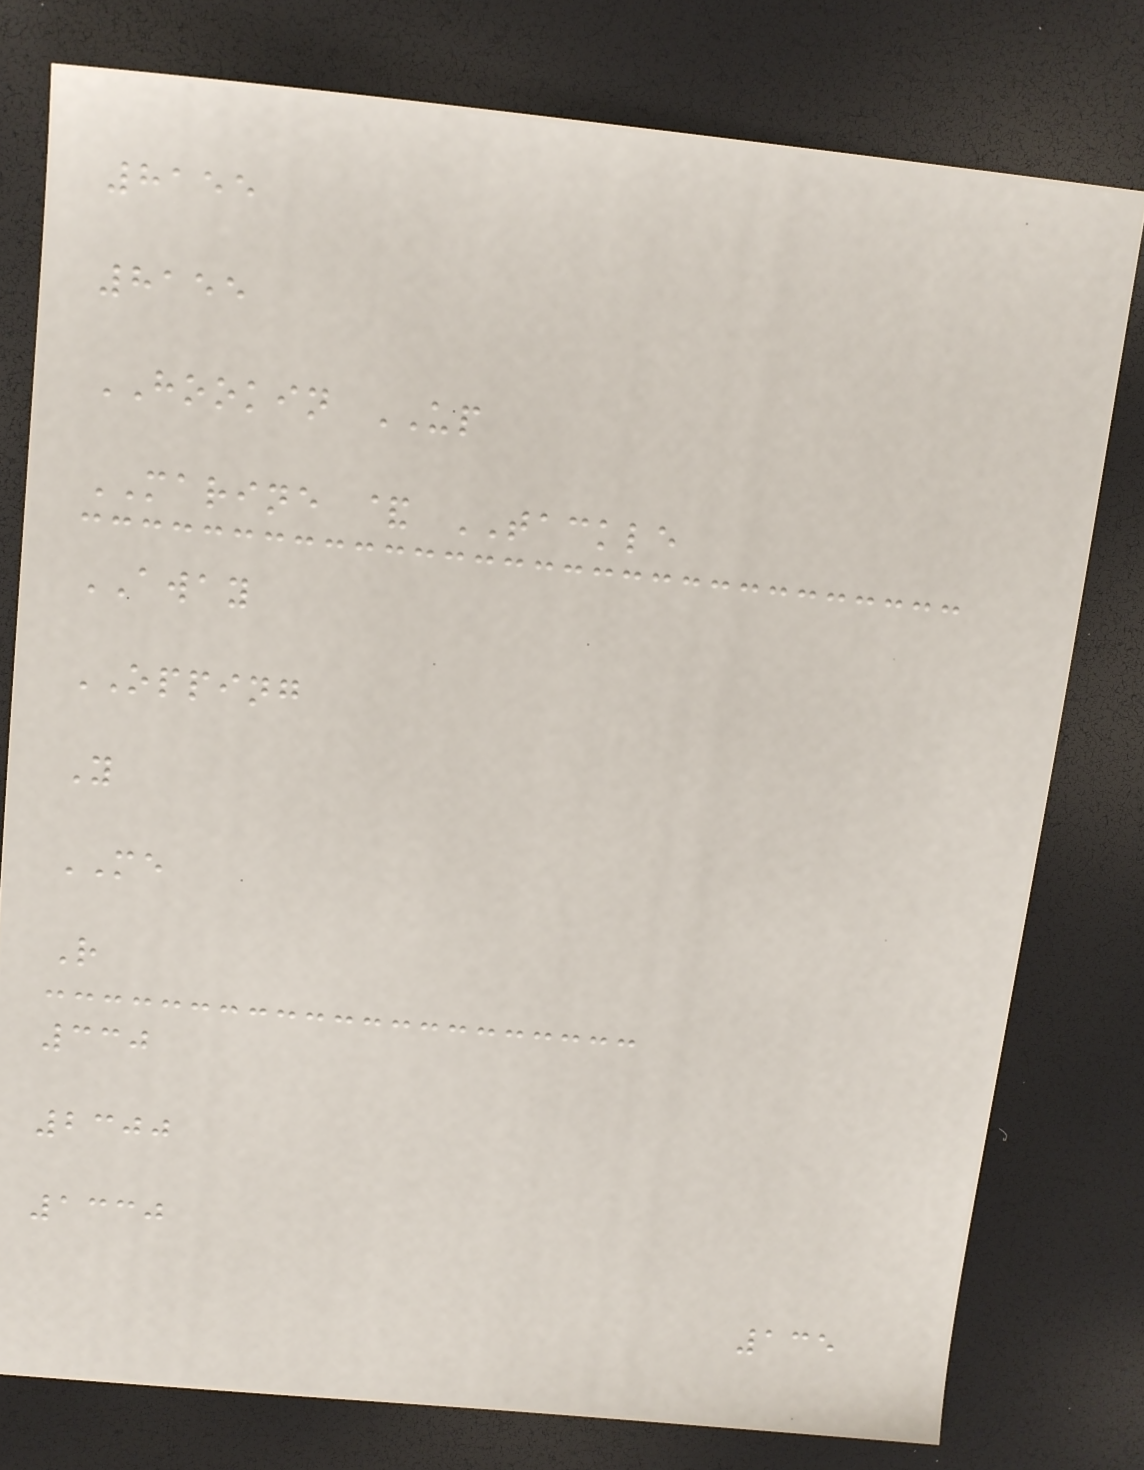8155
8155
HOOKIN UP
MARINE & TACKLE
AWAY
OPPING
Y
ME
R
330
2300
1330
135
